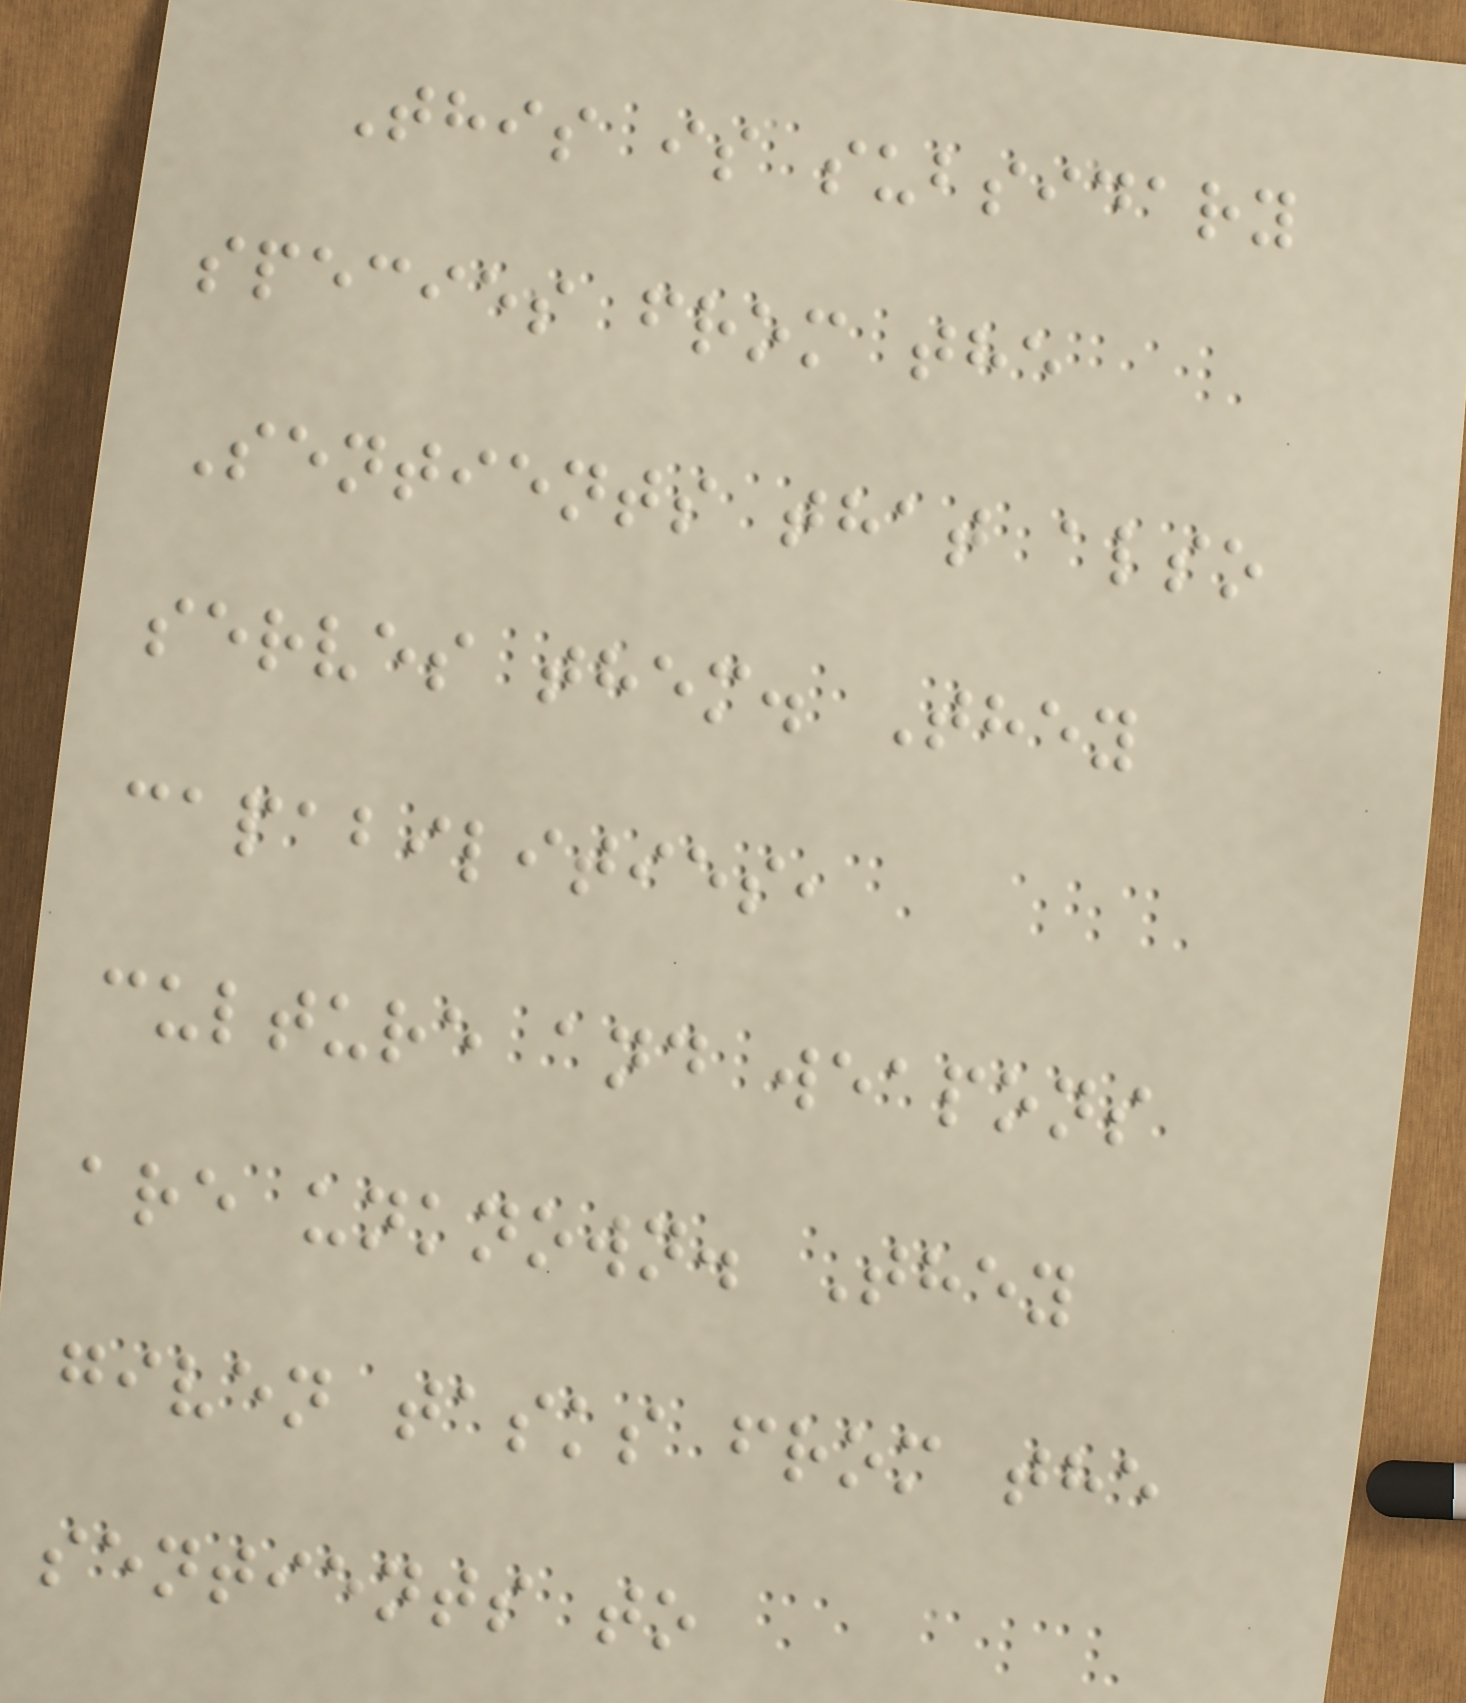This is subsidary
species from the
Sentients that also
serves them. They
capabilities,
culture and weapons
are unknown. They
given tasks from the
sentients to
